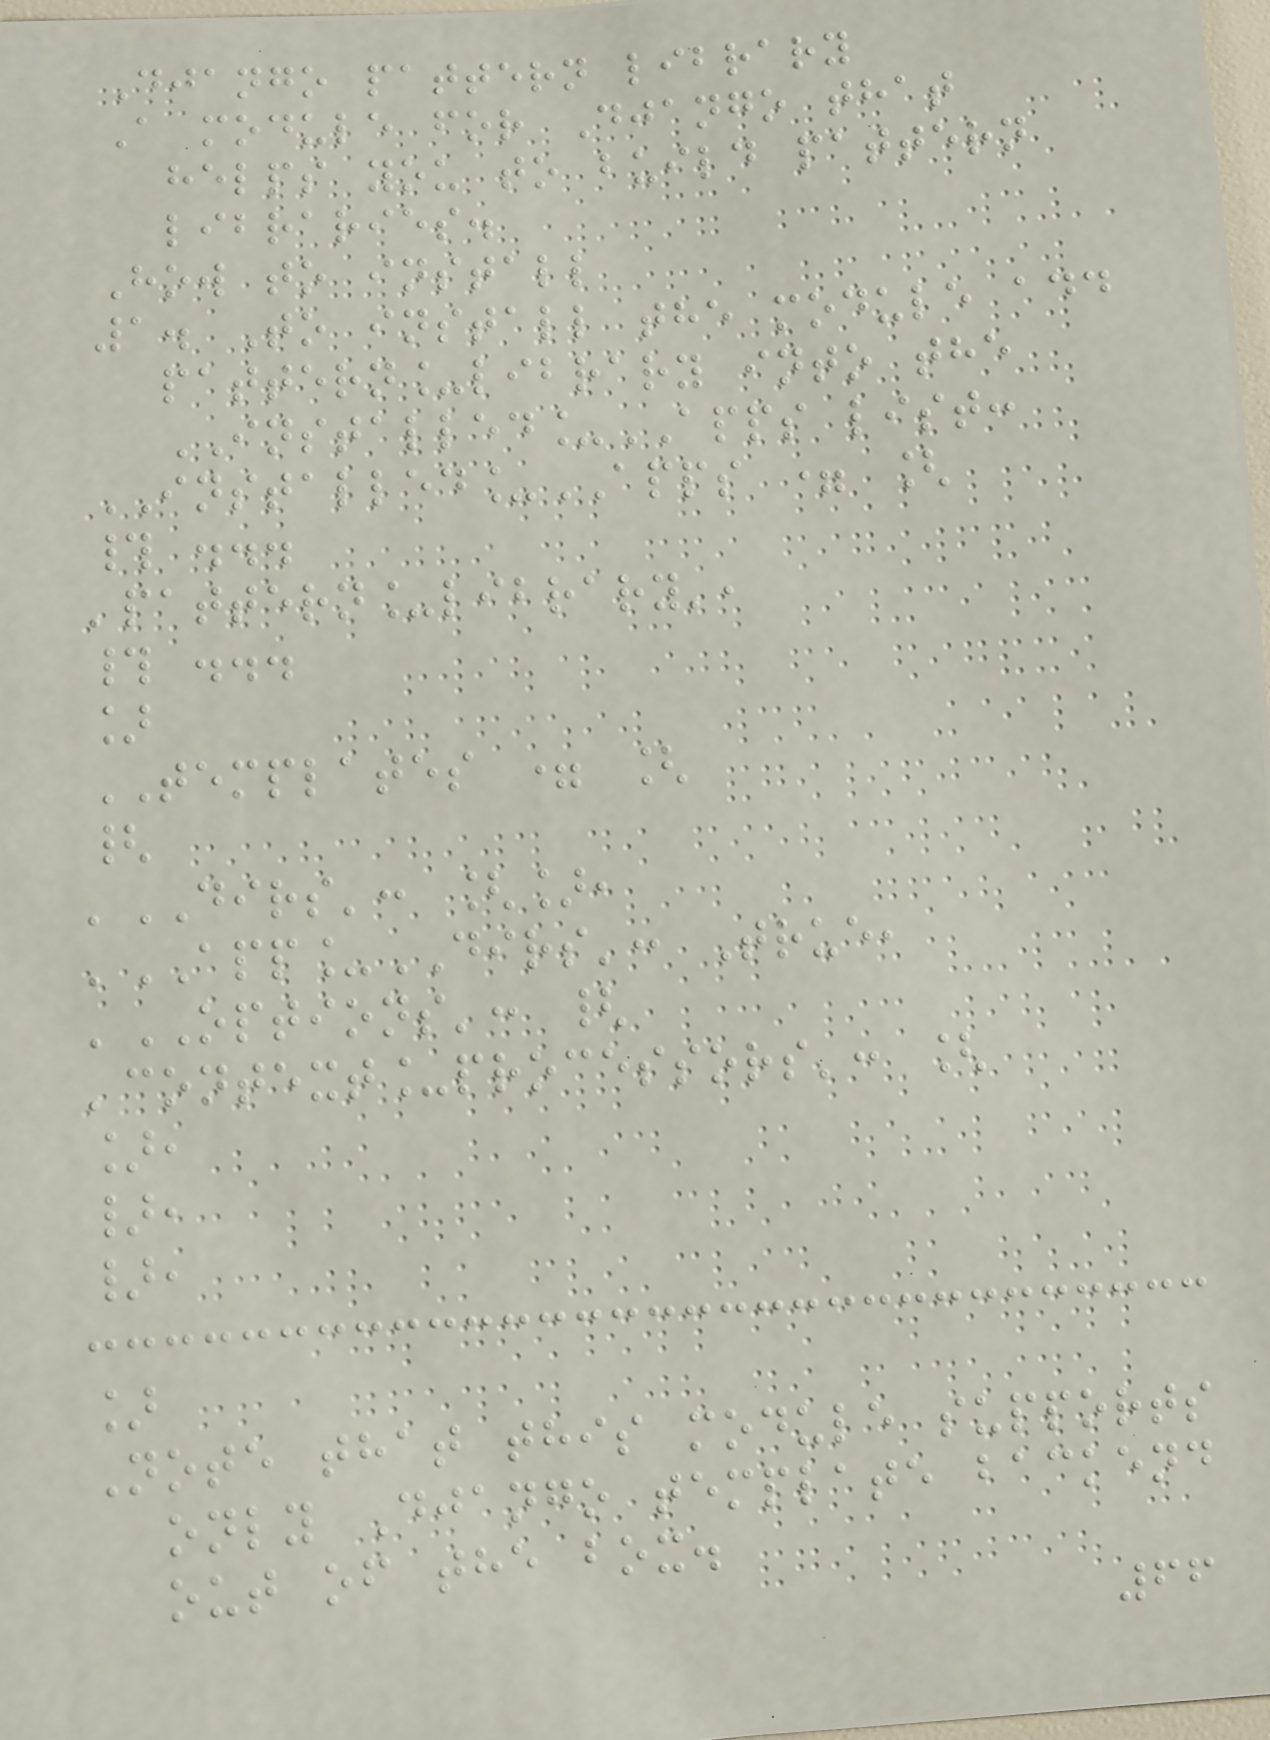Django pattern library
A module for Django that
helps you to build pattern
libraries.
How to install
1. To install the module add
pattern_library into the
INSTALLED_APPS list:
INSTALLED_APPS = [
# ...
'pattern_library',
# ...
]
TEMPLATES = [
{
'DIRS': [],
'APP_DIRS': True,
'OPTIONS': {
'context_processors': [
],
},
},
]
Note that this module supports
only Django template backend
out of the box.
66
